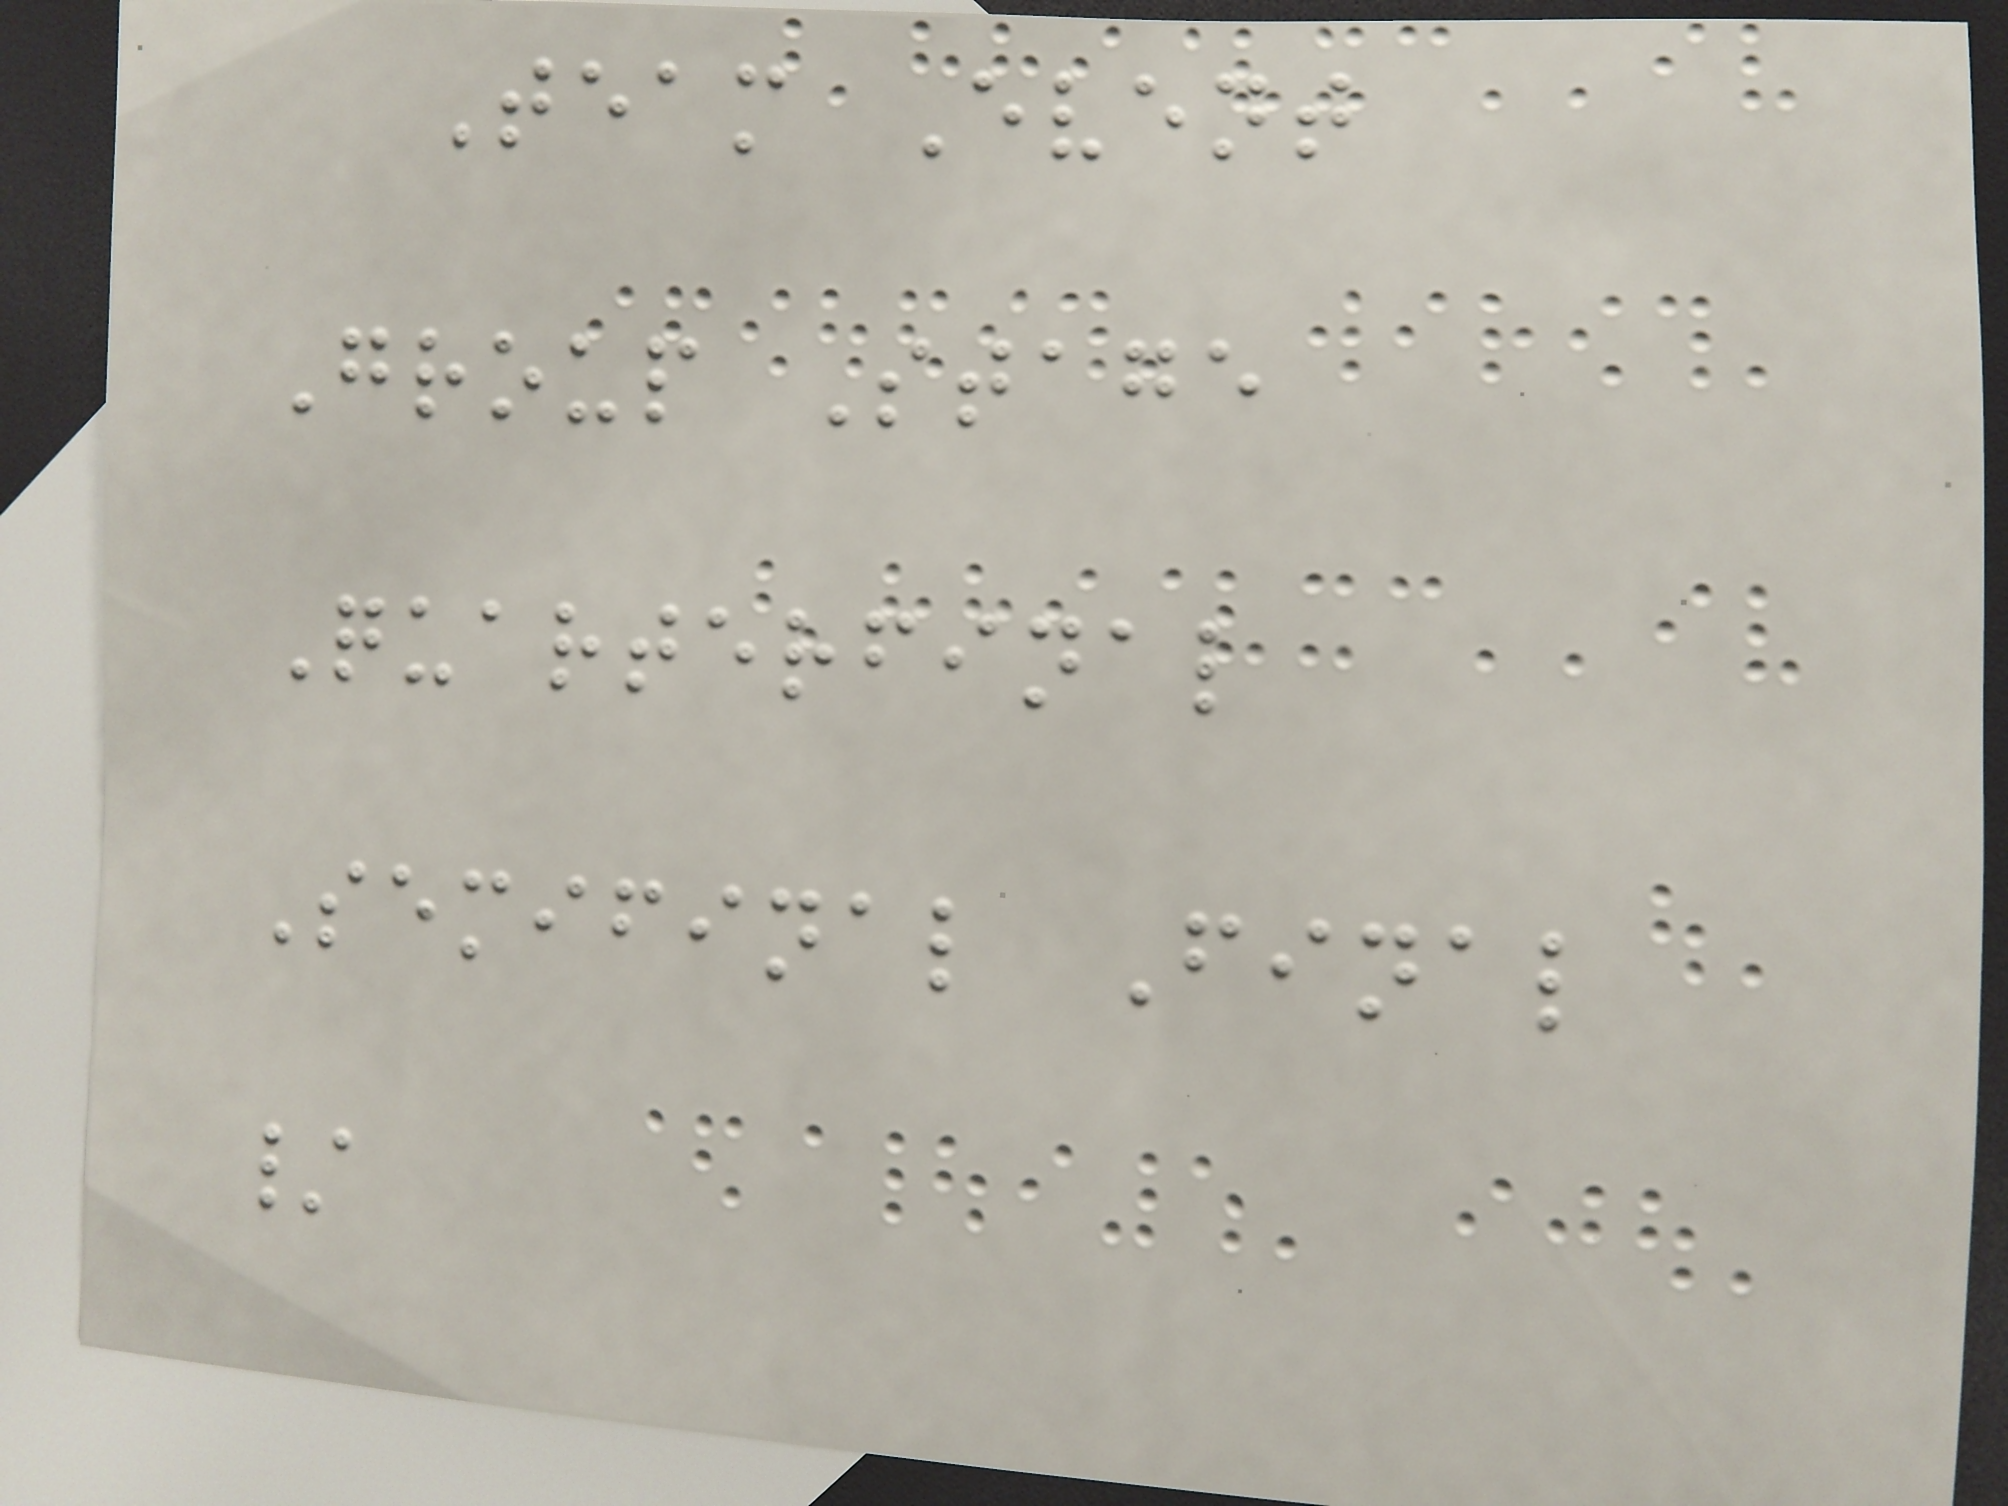Team Event
Group Stage
Quarterfinal
Semifinal Final
/
